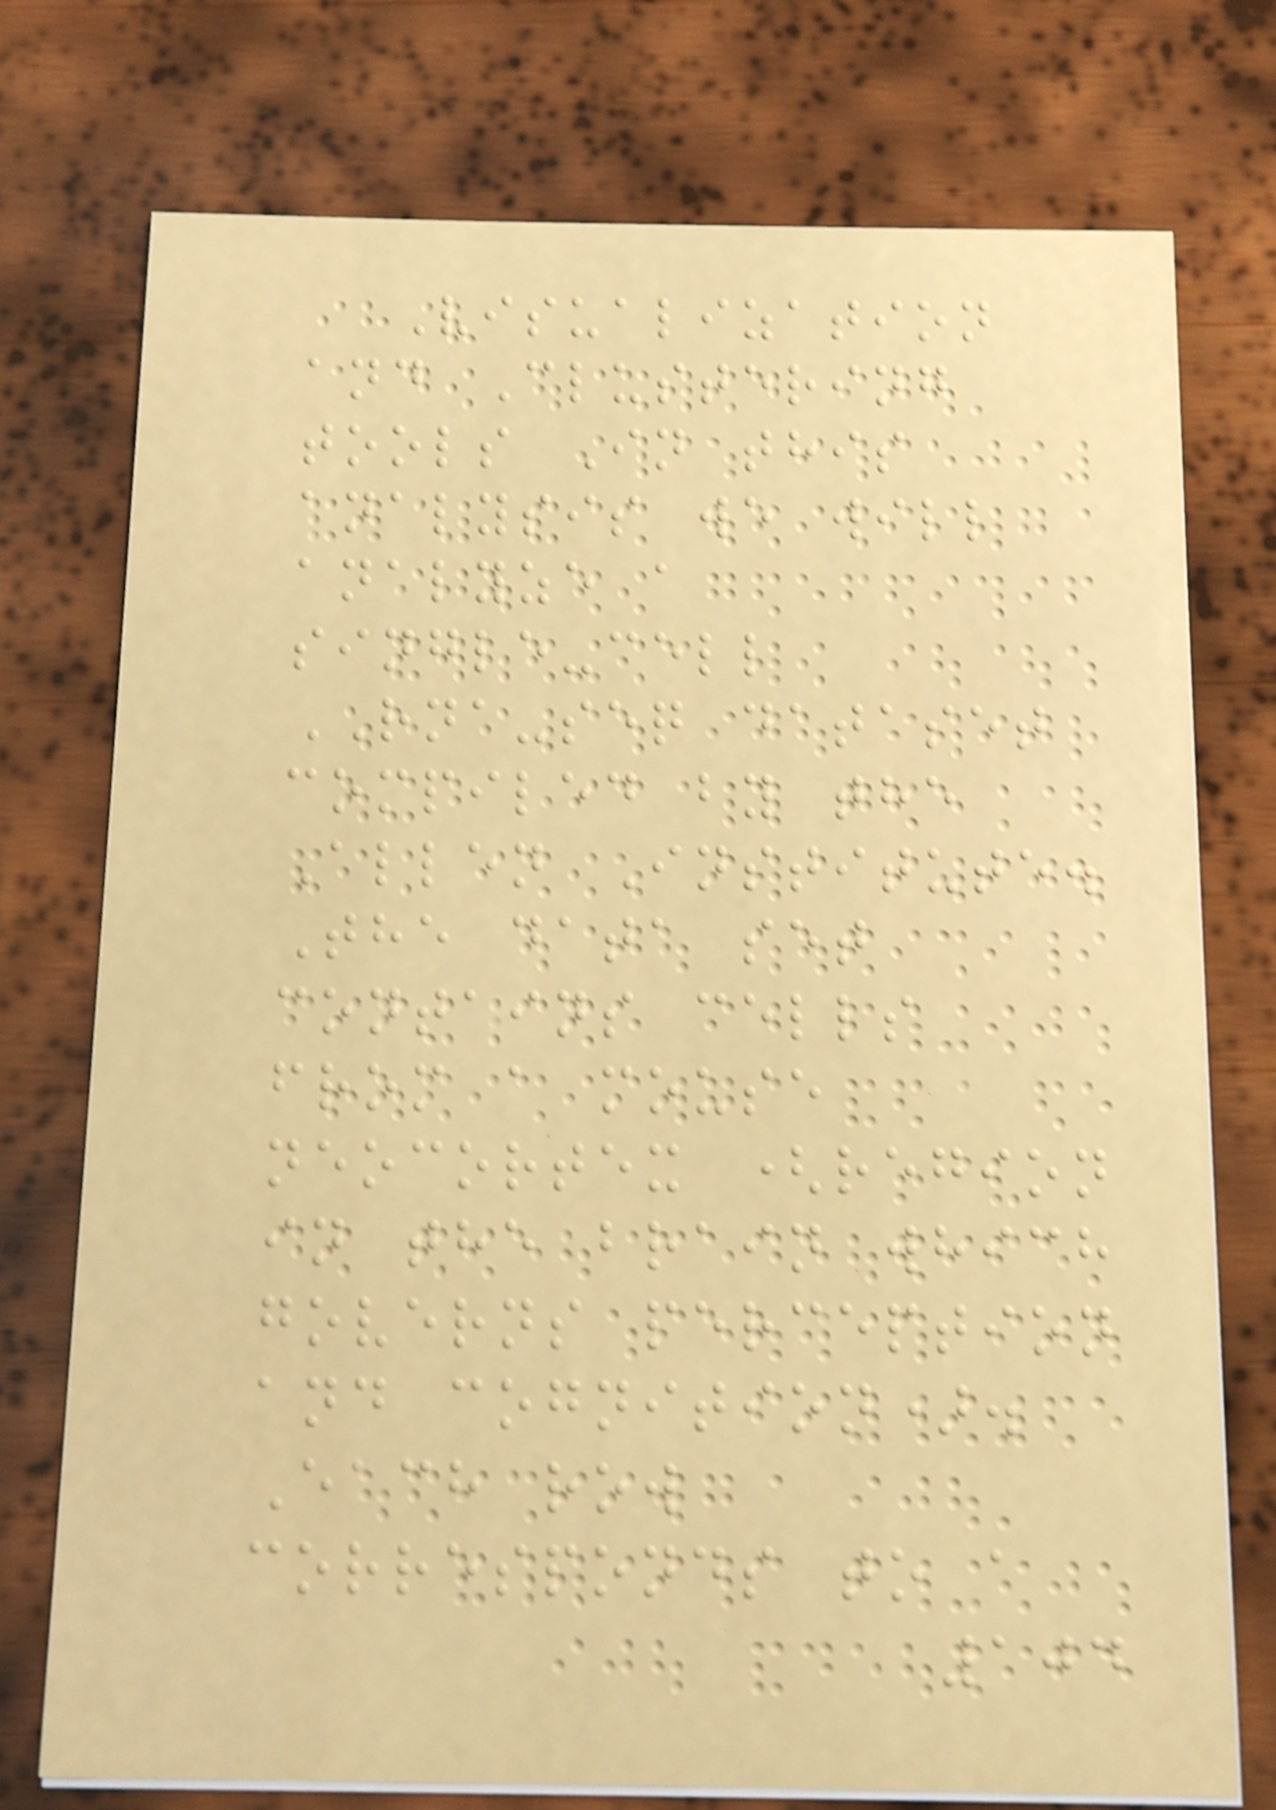Visualization
and Clustering
tools In this
analysis we will
analyze a
single-cell
RNA-seq dataset
compiled by the
Allen Institute.
The data set
contains cells
from a mouse
neocortex (region
in the brain which
governs perception
and cognition).
Each row
corresponds to a
104
